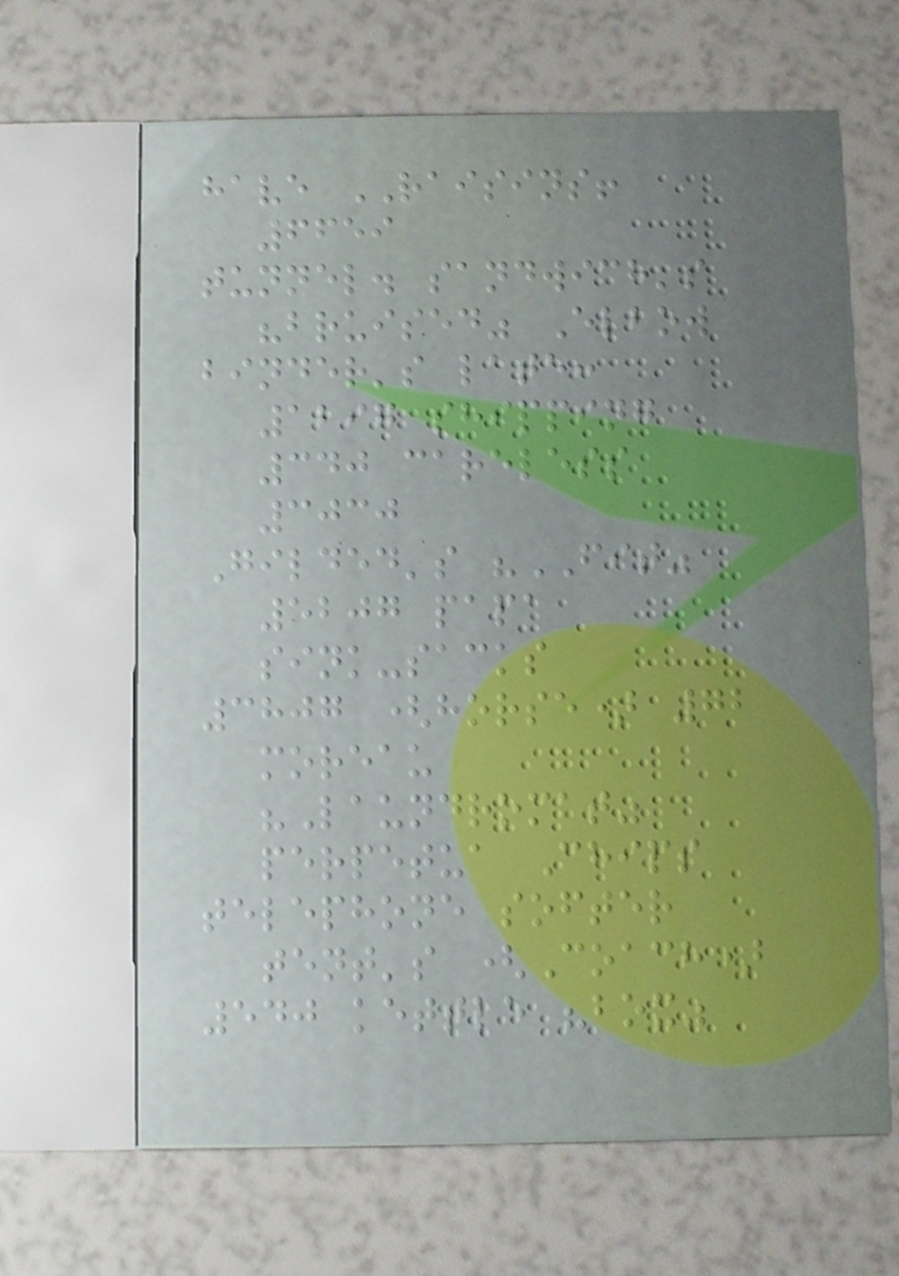have RAISINS!
6659
tunnel. sandwich's
"bruised" Elbow
binder's late:
1297 shipping
340 careless
3030
Gilded's "FIT"
5207 papa
sink-sacks
3807 (horse) 72
moreau
"Laundromat"
perpetua Chips
telephone softer
tent's (Coach)
540 kettle "box"
